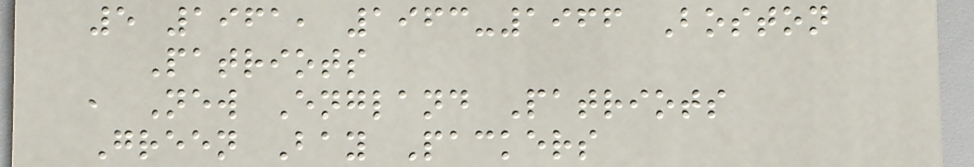5 1961, 1963-1966 Boston
Patriots
, New England Patriots
Green Bay Packers
